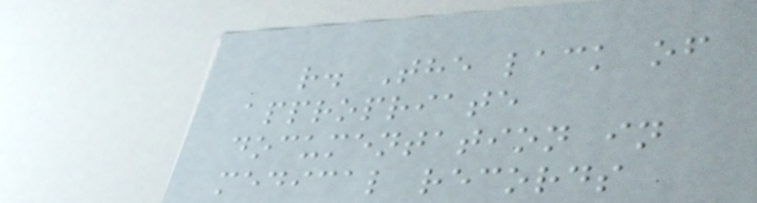r. The lack of
appropriate
documentation in
medical records
